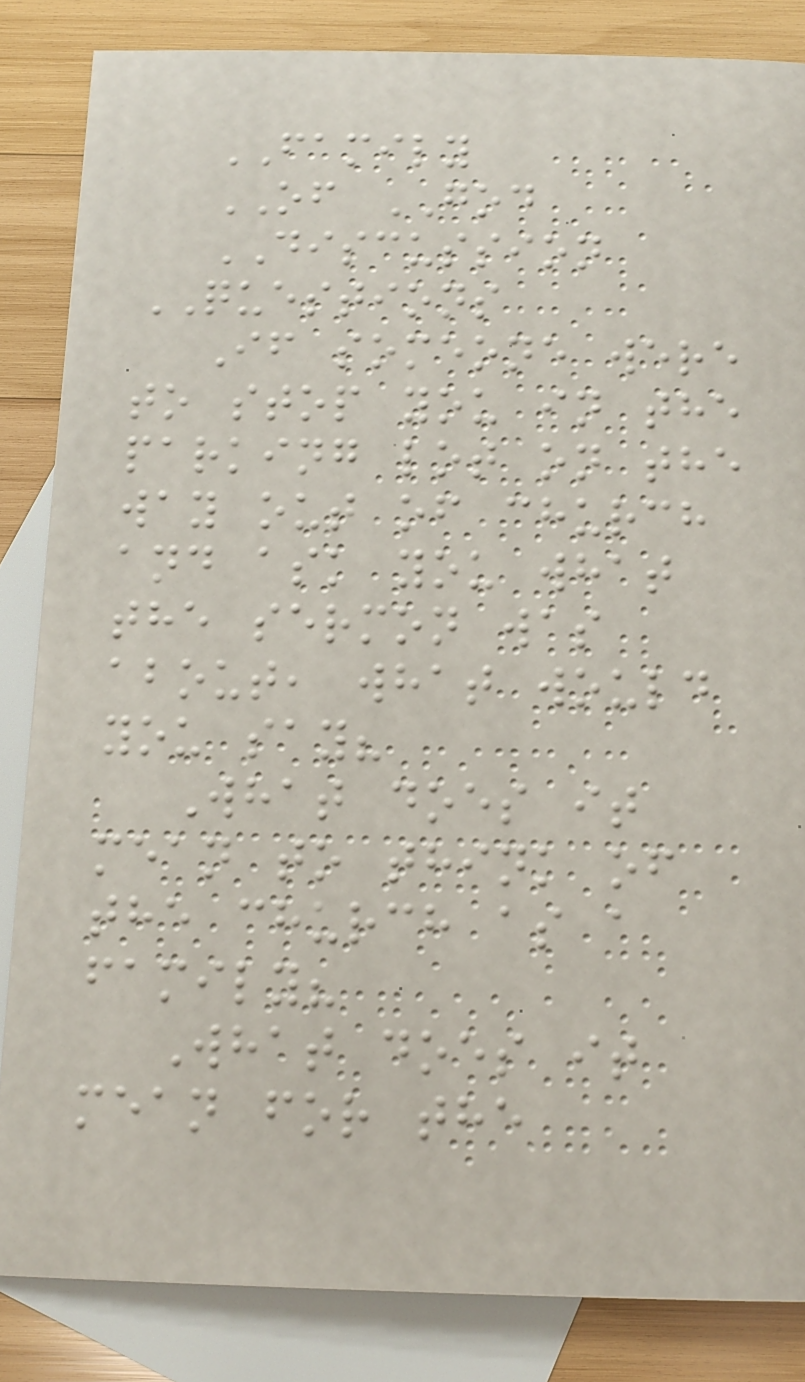FAMILY
OF GOD
DISCUSSION
QUESTIONS
If someone were
to stop you in the
parking lot on the
way out of church
and ask you what
the sermon was
about, what would
you say?
What does it
mean to think of
the church as a
family?
What does it
mean for the
